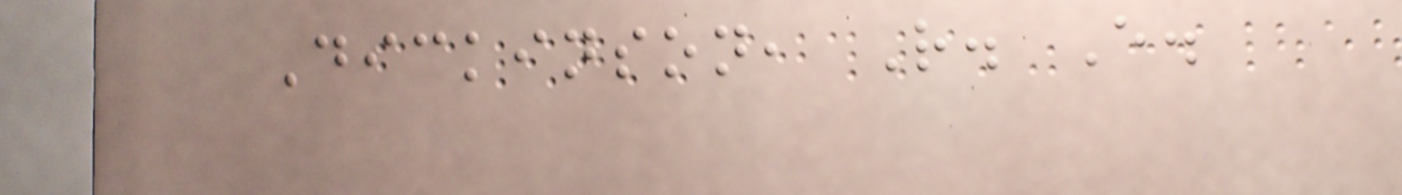Dickinson, R. E.
